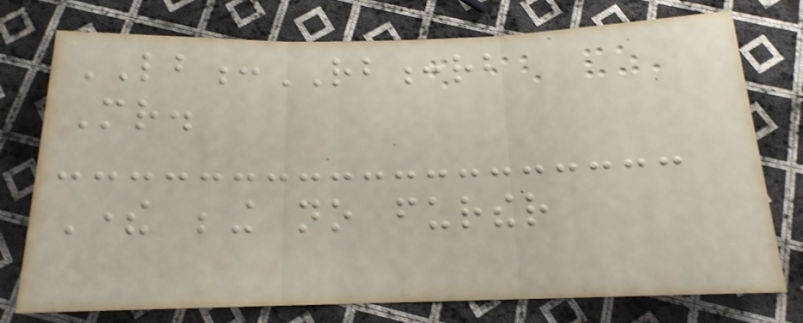LB:RB:rb
Mr.
There being no further
